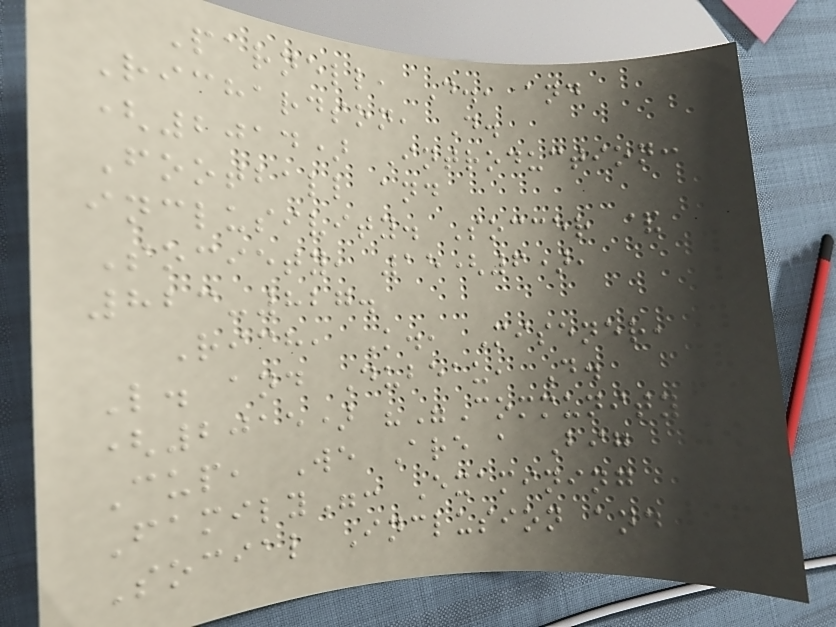Parnell, D., and
Richardson, D.
(2014) Introduction:
Football and
inclusivity. Soccer &
Society, 15(6),
823-827.
Rich, K., Misener,
L. and Dubeau, D.
(2015) ""Community
Cup, We Are a Big
Family": Examining
Social Inclusion and
